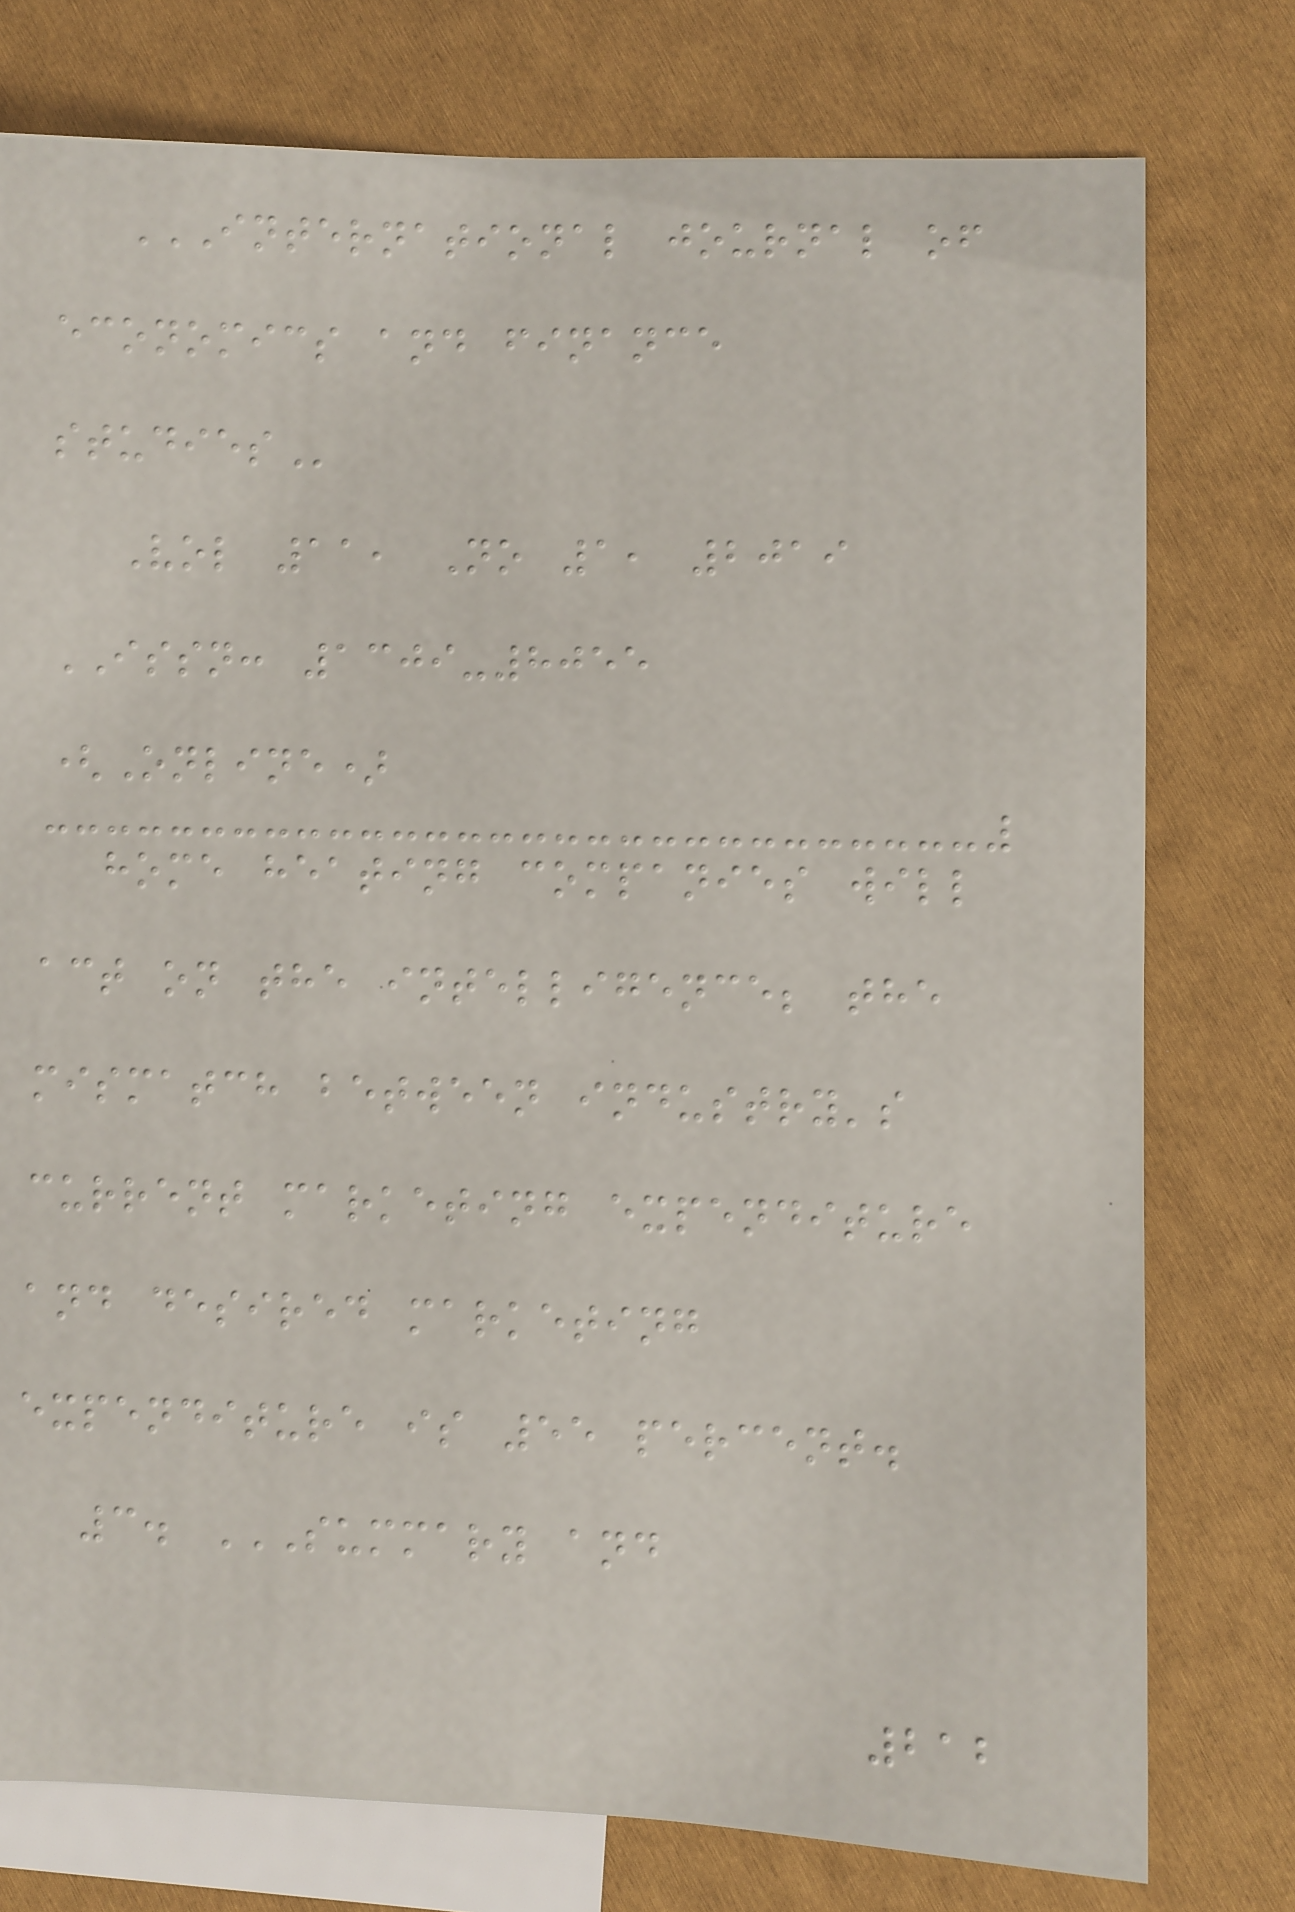INTERNATIONAL JOURNAL OF
ECONOMICS AND FINANCE
STUDIES
Vol 11, No 1, 2019
ISSN: 1309-8055
(Online)
home heating companies will
act on the intelligence; the
mismatch between industry's
current marketing expenditure
and desired marketing
expenditure is 55 percent.
3. SUMMARY AND
212
